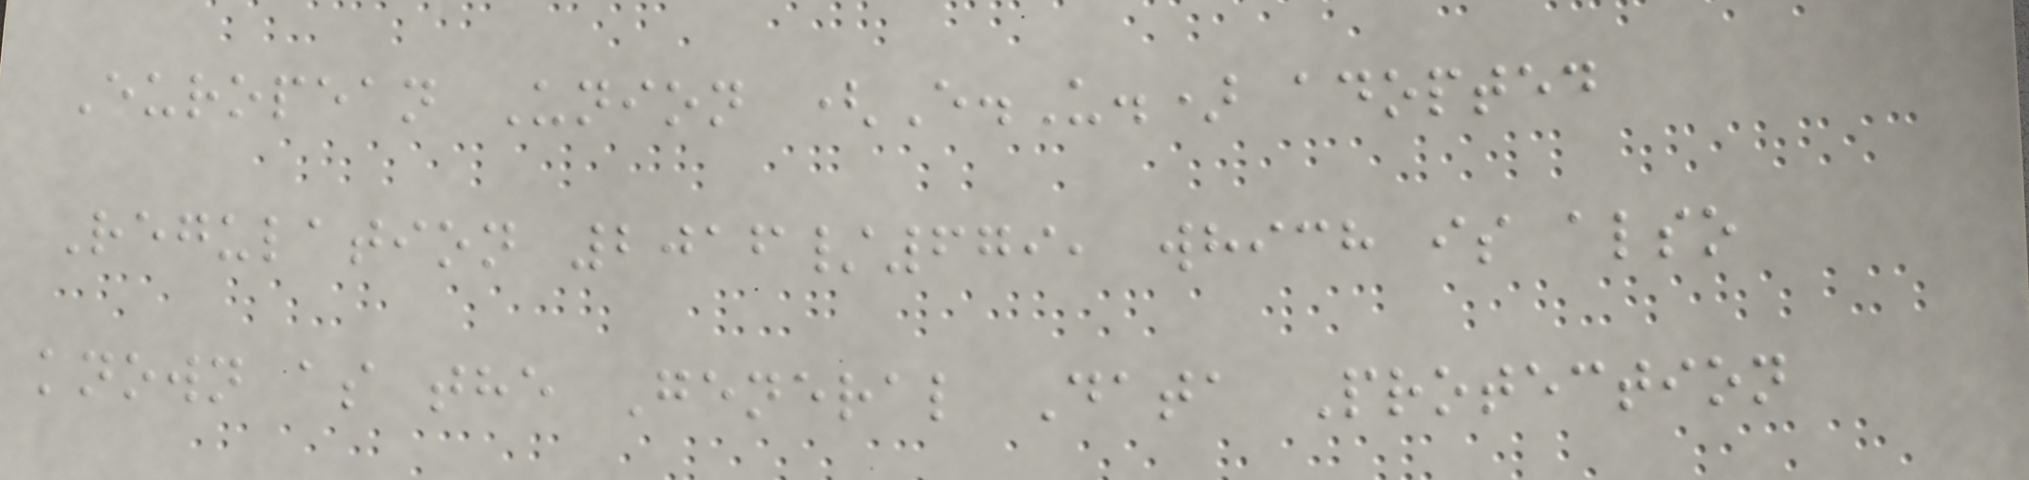European Union (E.U.) adopted
Regulation 2016/679, which is also
known as the General Data Protection
